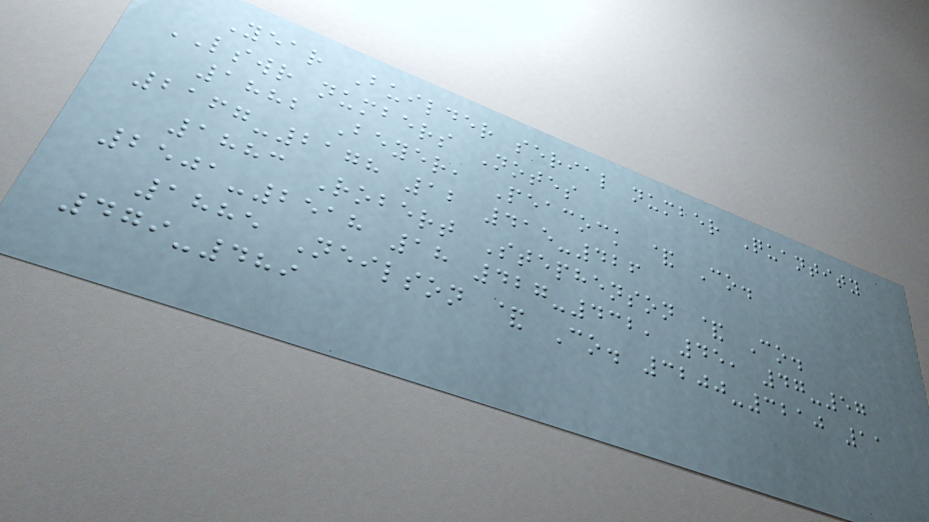Year Builder serial number Quantity
LSWR numbers Notes
1882 Beyer, Peacock & Co.
2167-2178 12 415-426
1883 Robert Stephenson & Co.
2501-2518 18 427-432, 45, 47-57
1885 Neilson & Co. 3200-3210 11
479-489
